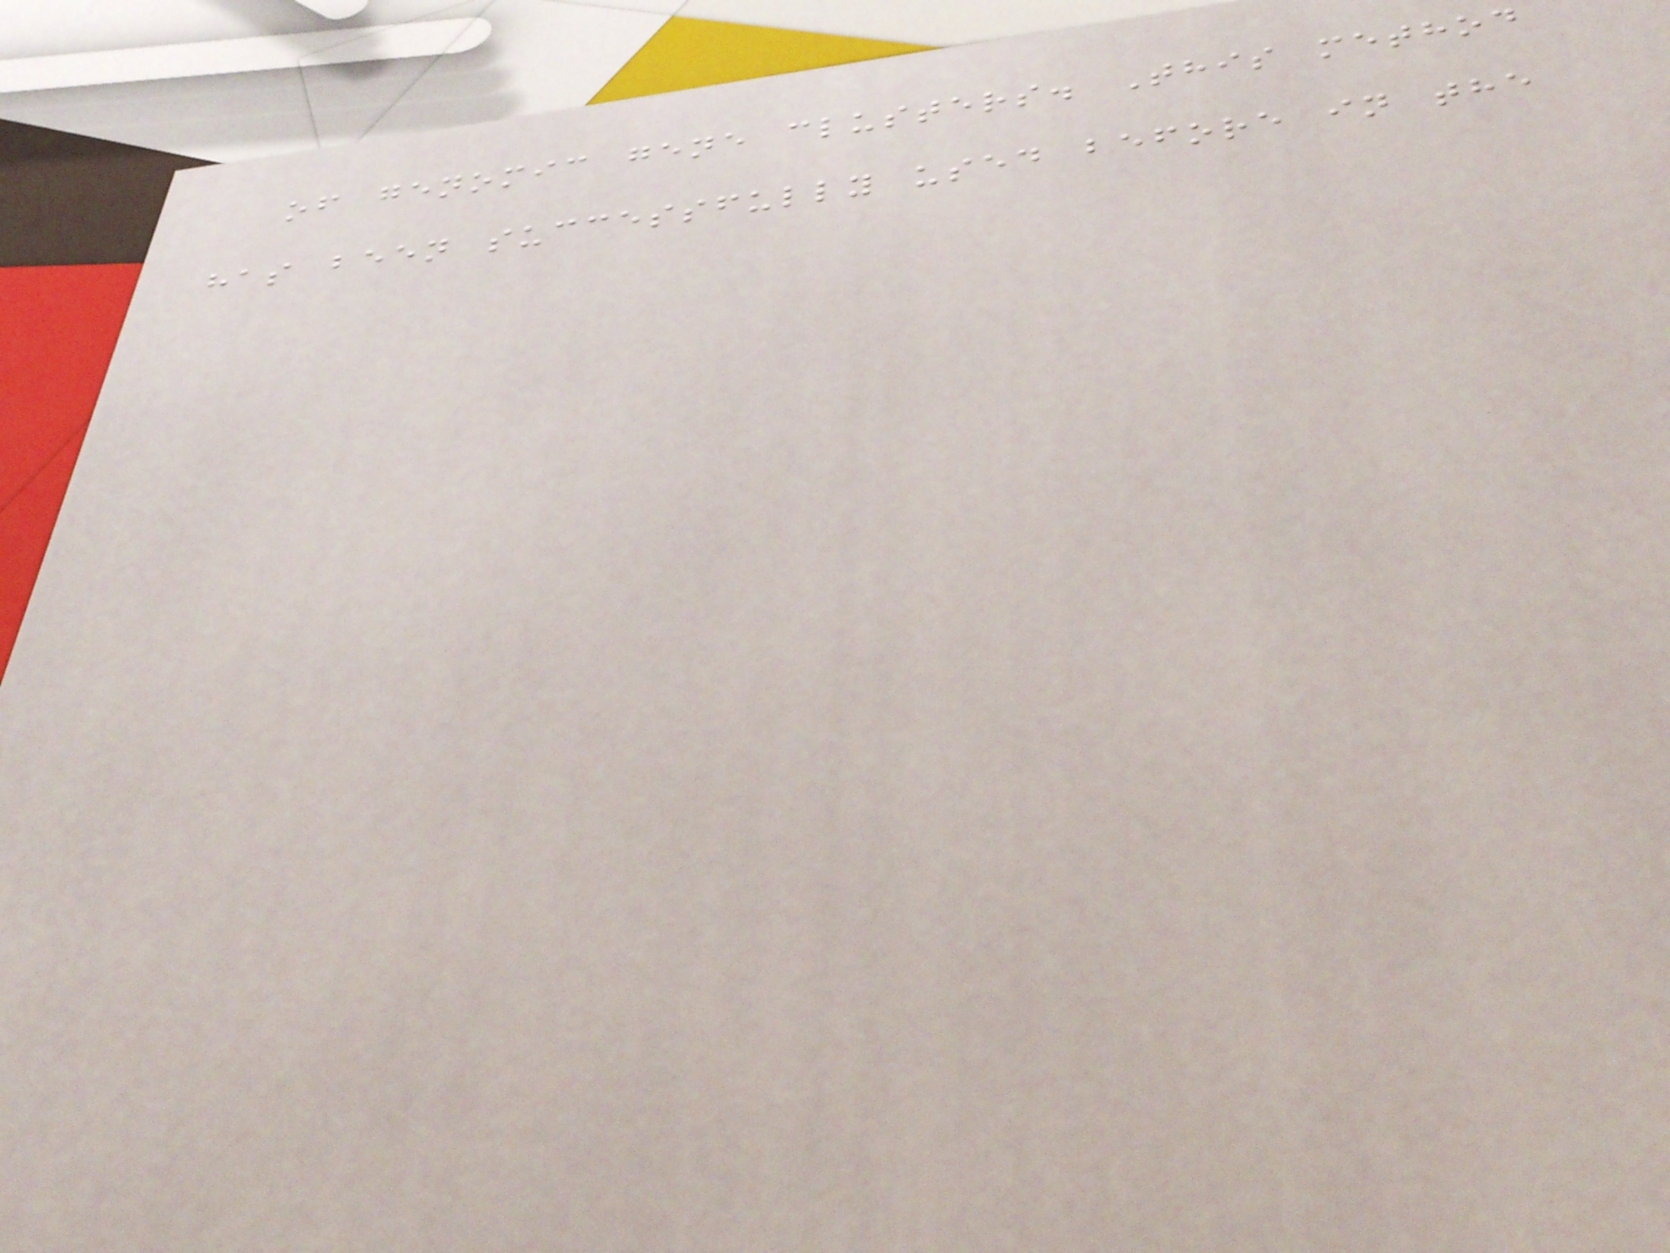of genomic gene clusters. This method
has been successfully used before in the
